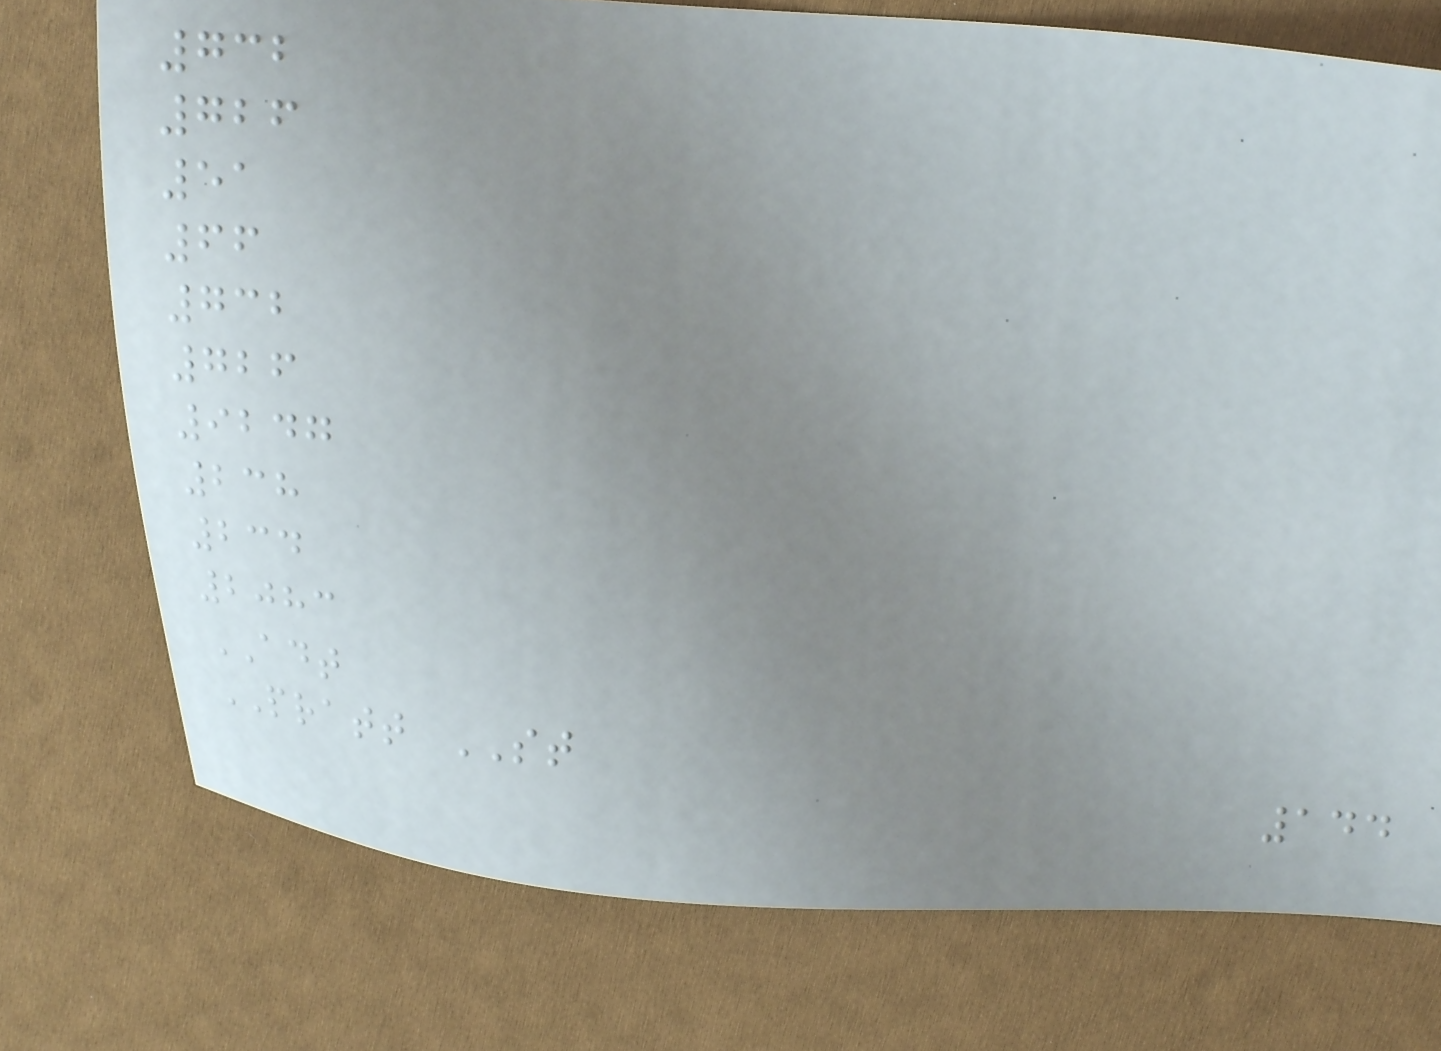732
726
51
66
732
726
9247
238
234
2083
ADT
PRATT ST
144
